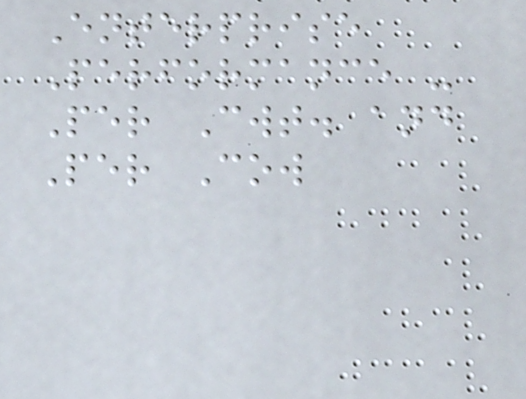Enterprise
Performance -
Per Cwt. and
Per Cow
